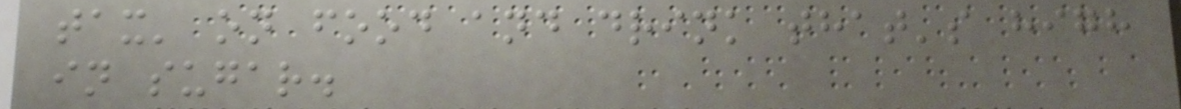tax' on food and drink that's high
in sugar.
